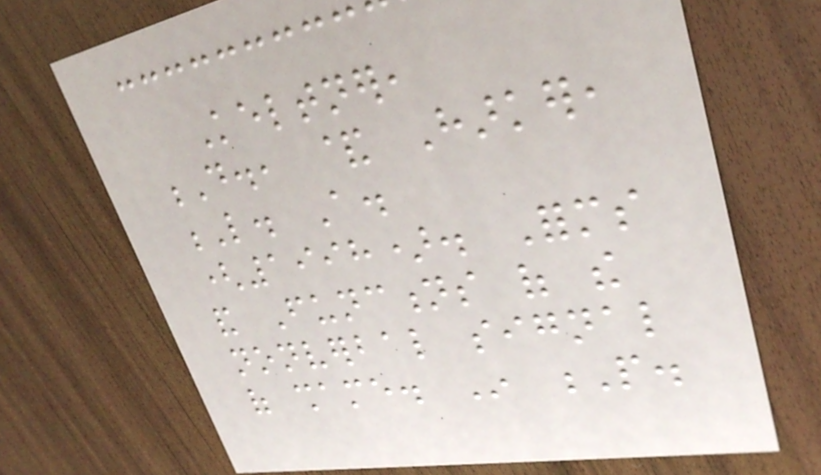Keltner,
D., & Harker,
L. A.
(1998). Forms
and Functions of the
nonverbal signal
of shame. In P.
